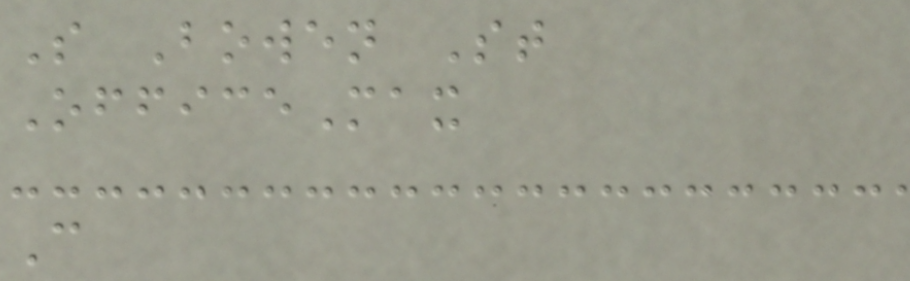S Bowen St
OfficeMax
C
